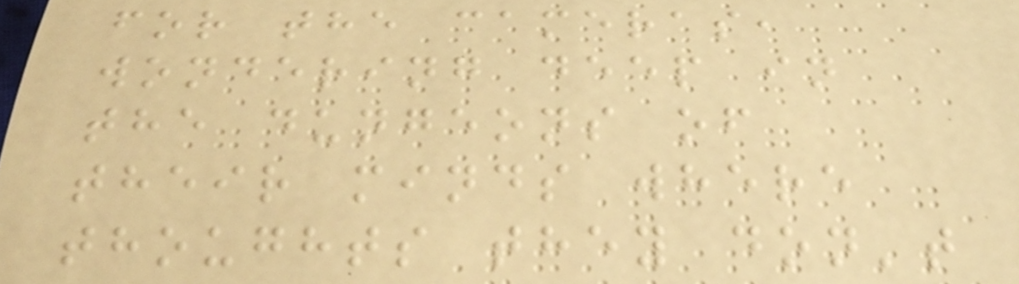for the cameras,
wondering deep in
the dungeons of
their minds where
thoughts they don't
